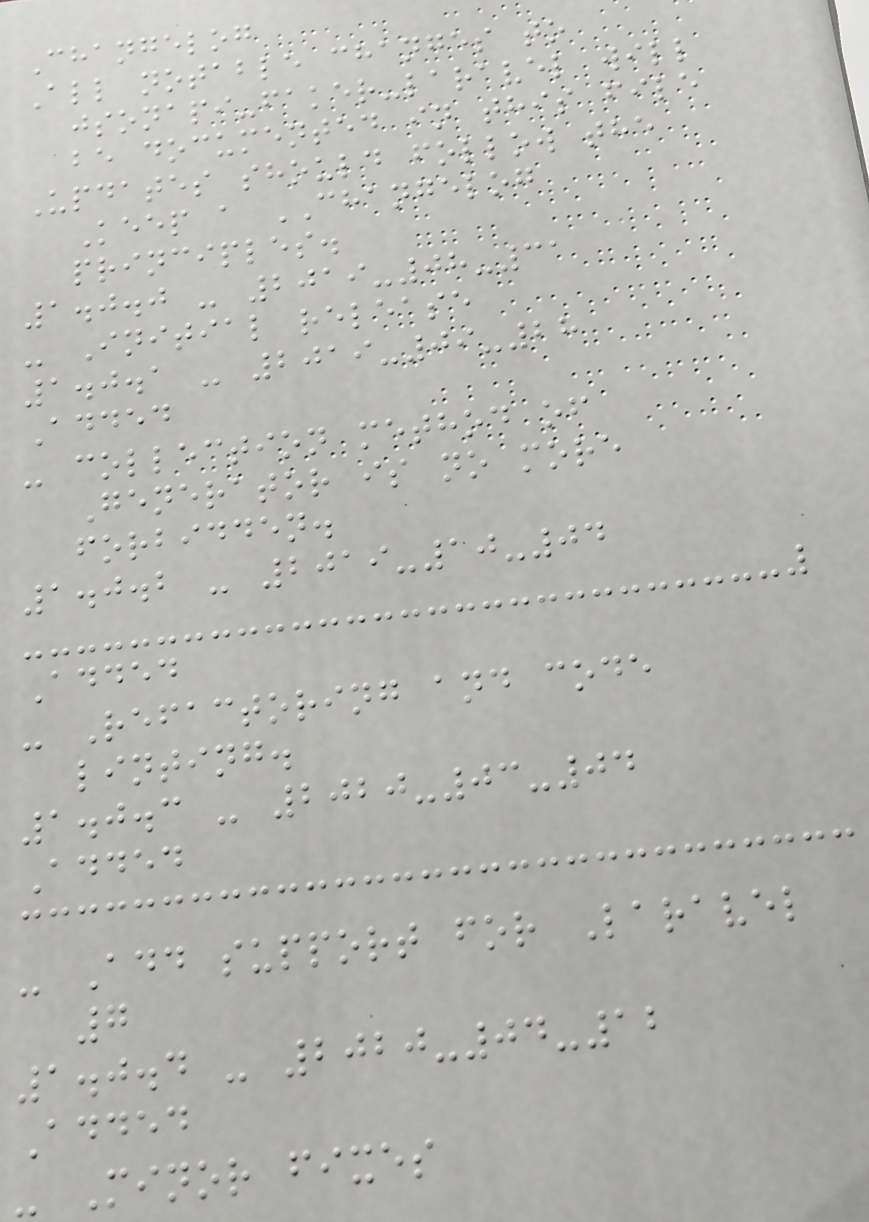Changelog
All notable changes to
jsonapi-faker-laravel will
be documented in this file
Updates should follow the
Keep a CHANGELOG
principles.
1.0.0 - 2019-08-31
- Initial release
1.0.1 - 2019-09-28
Added
- collection method of
Generator is no more
forbidden.
1.0.2 - 2019-10-04
Added
- Refactoring and code
linting.
1.0.3 - 2020-03-04
Added
- Add support for Laravel
7
1.0.4 - 2020-04-12
Added
- Minor fixes
